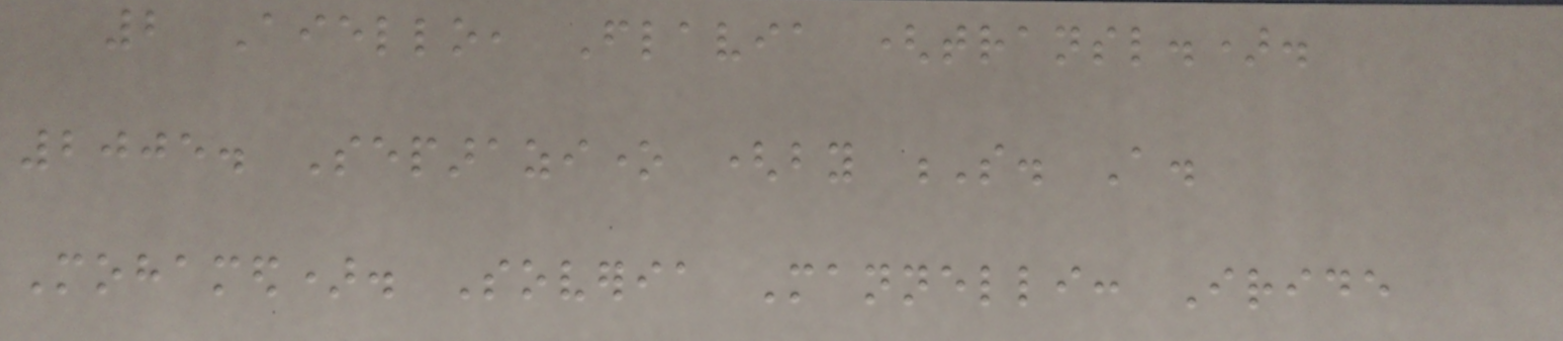2 Aiello, Flavia (transl.).
2005. Separazione (by S. A.
Mohamed). Soveria Mannelli: Iride
